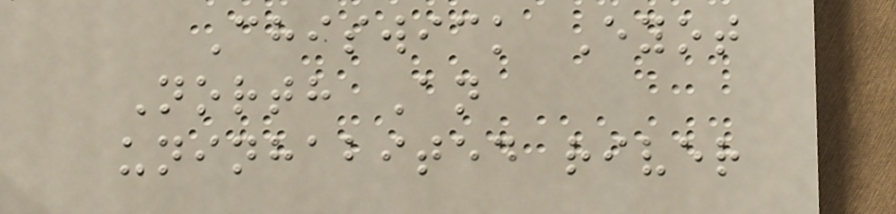Chiswick Eyot
North An
uninhabited river
